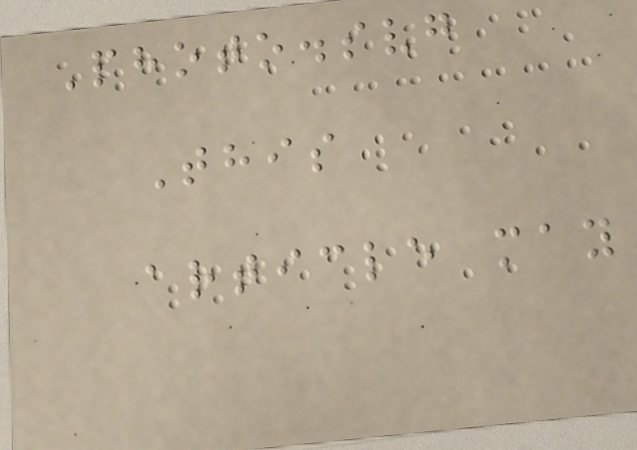Photo.svg
This
article may
